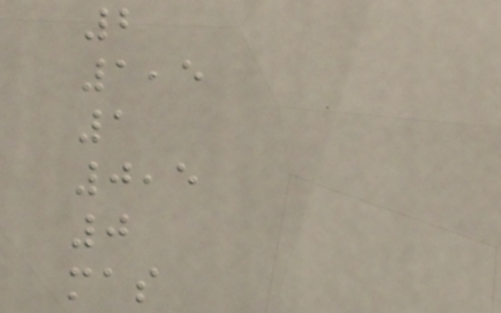2
1,5
1
0,5
0
mas
